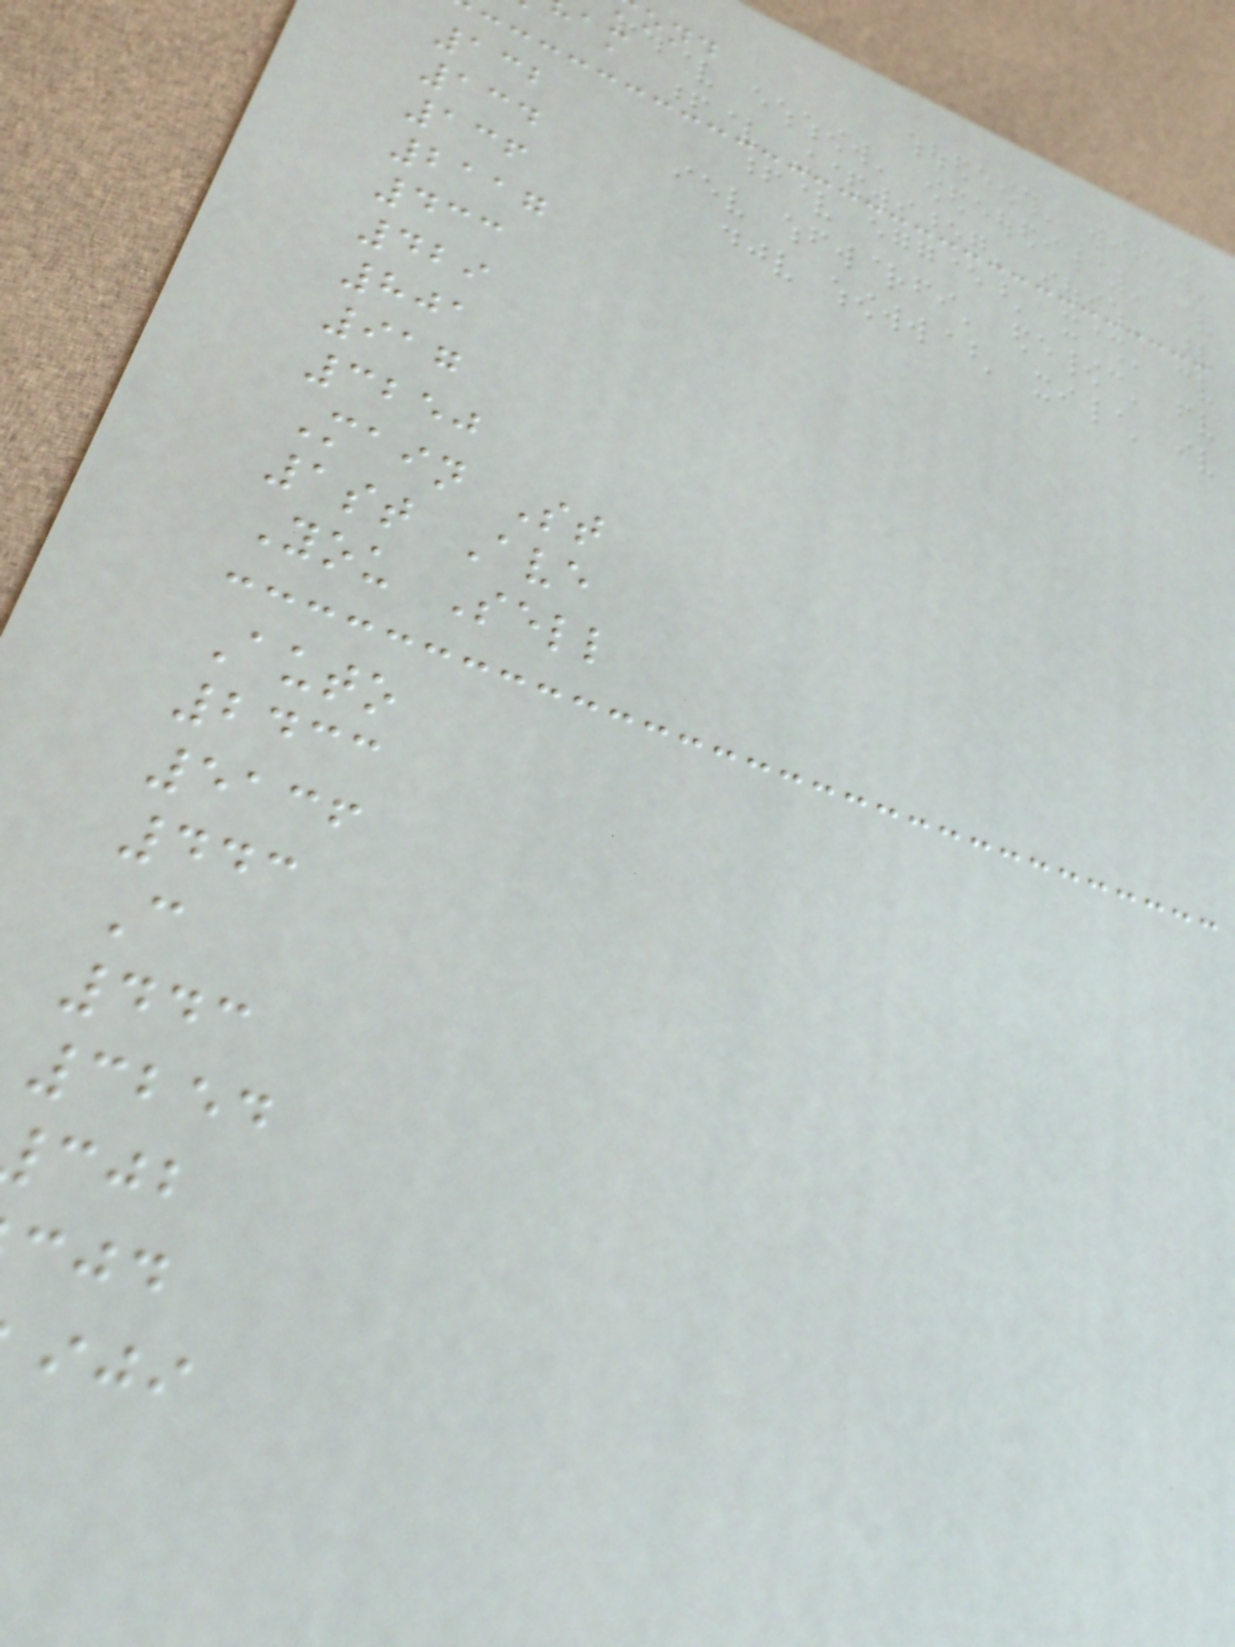132
134
136
2117
433
429
801
917
3250
Main St
1st Ave
You Sell
Auto
2433
5136
443
C
443
3254
